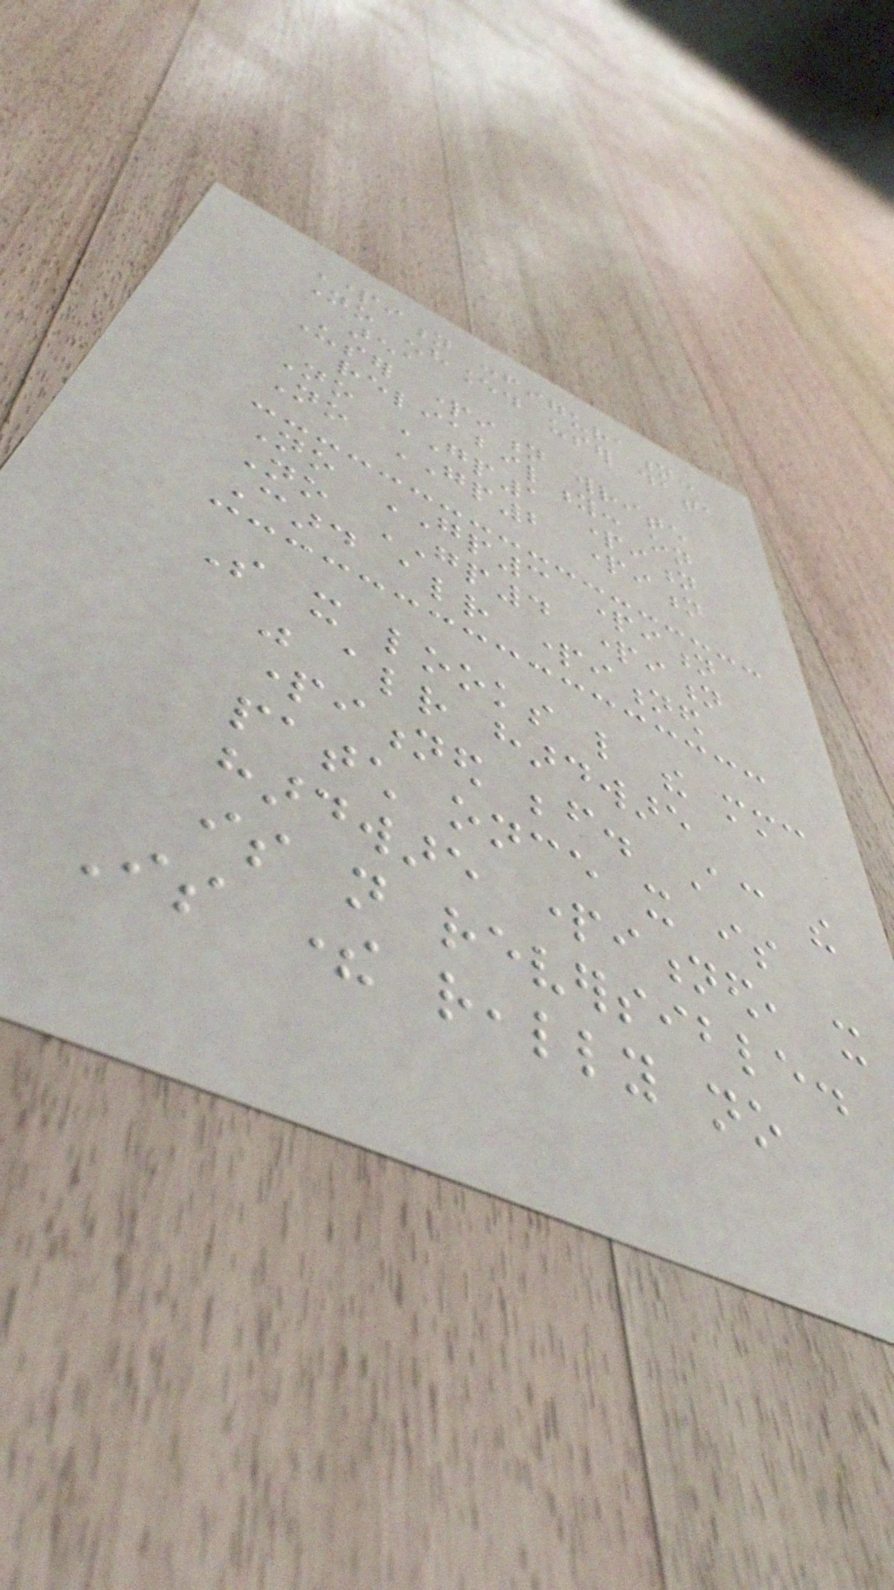Partition configuration:
No enhanced user data
area
User partition write
reliability: on
No GP1 partition
No GP2 partition
No GP3 partition
No GP4 partition
Card already partitioned
So it looks like the mmc
was already hardware
partitioned before. According the
patch once it is
hardware partitioned, it
is not reversible.
Is there really no
